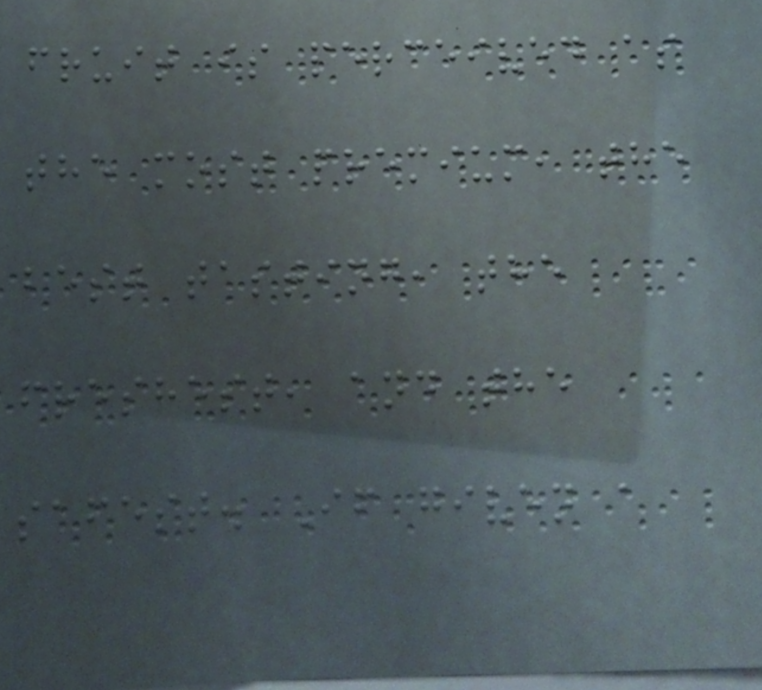fruit is perceived as
the most premium, the
best tasting, the
freshest, and the
safest. If given a
